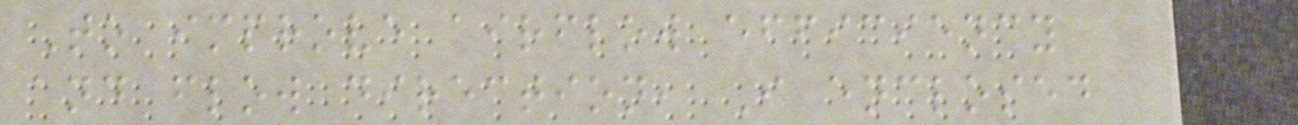To improve airflow efficiency
and flow direction, I enclosed
